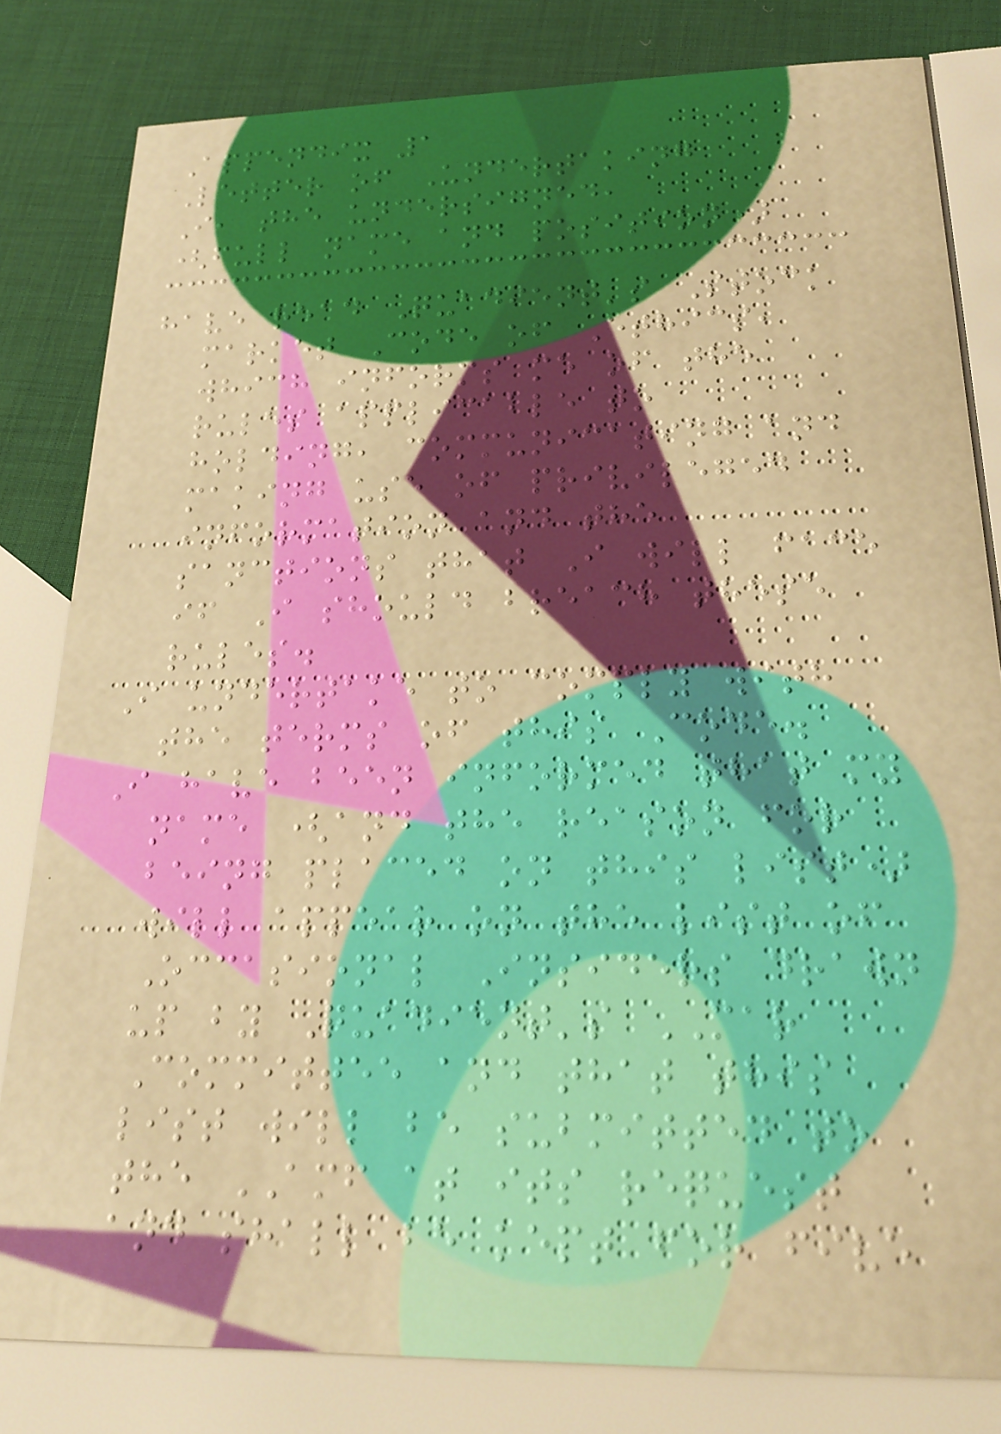Appendix 1
Letter of Undertaking
I, the undersigned,
(full name and position)
have read Quadient's Stock
market Code of Ethics,
which informs me of the
rules applicable to
holding, communicating and
making use of privileged
information and the
sanctions that I will face
if I should breach these
rules.
I undertake to comply with
the terms of this Code.
I have been informed that my
name (and the reason for
being placed on this list)
will appear on the list of
Occasional Insiders drawn
up by Quadient's MAR
Committee and that this
list will be submitted to
the AMF at its request
and shall be kept for five
